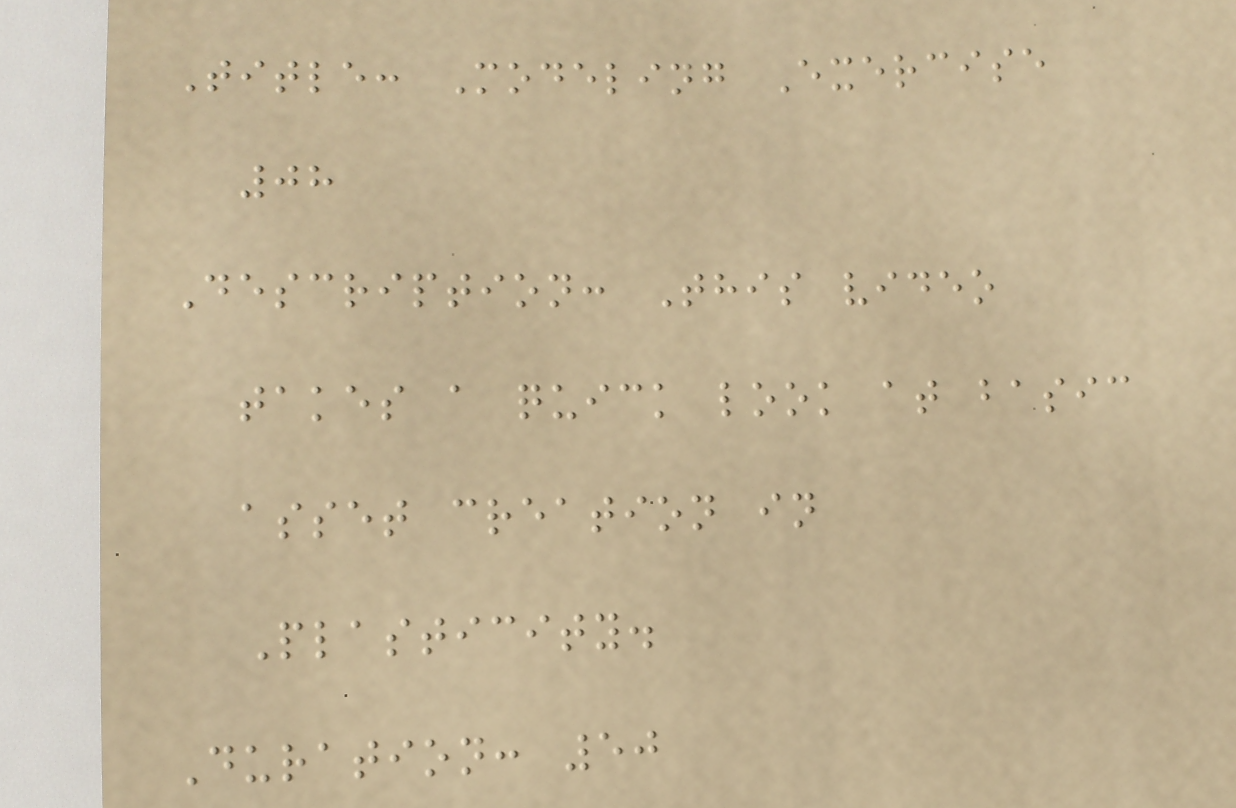Title: Modeling Exercise
08
Description: This video
takes a quick look at basic
asset creation in
Plasticity.
Duration: 50
